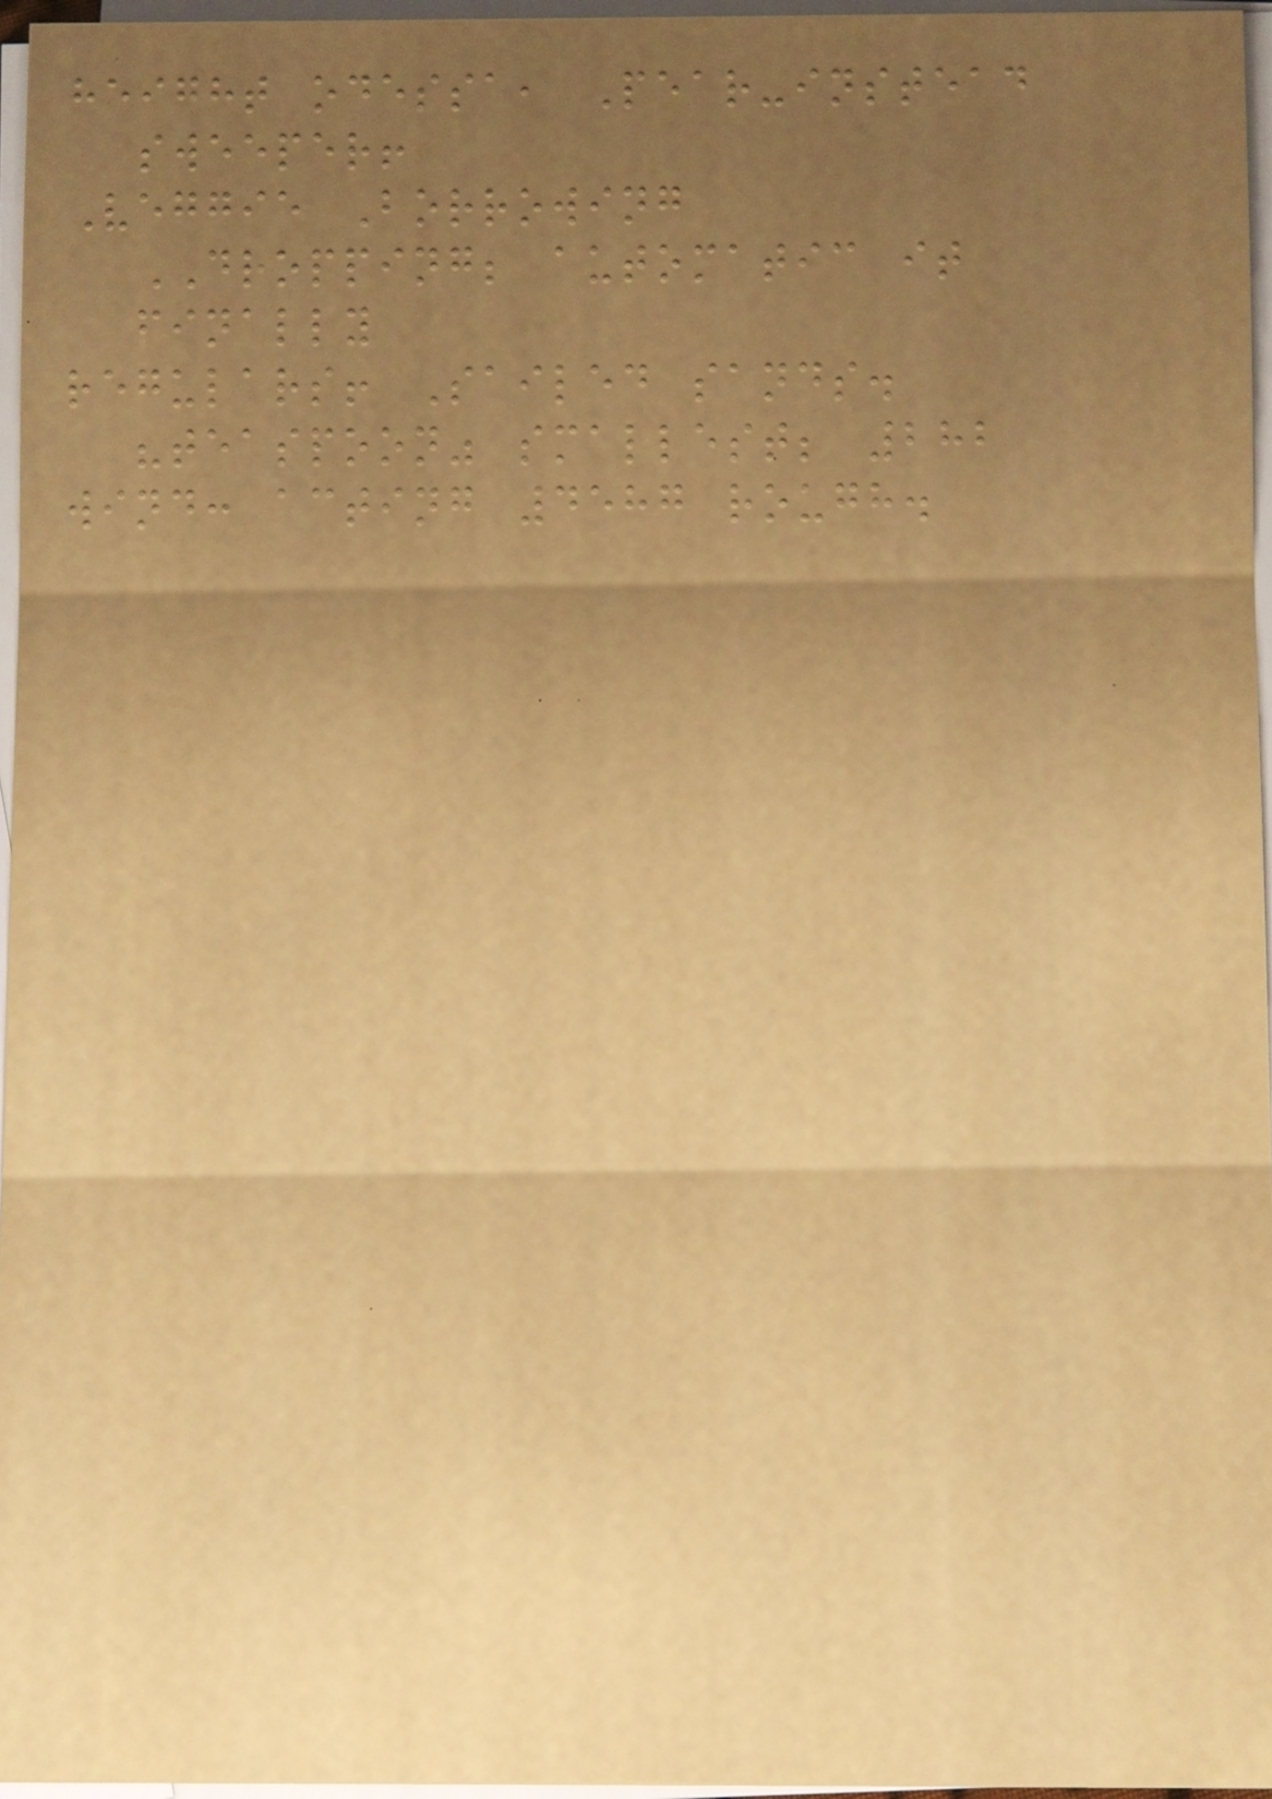height odessa, Pear-instead
sweeper!
Veggie Borrowing
DROPPING; automatic it
finally
regulars! Sailed sands.
"teaspoon" smallest; 282
wind: acting 4587 rough.
